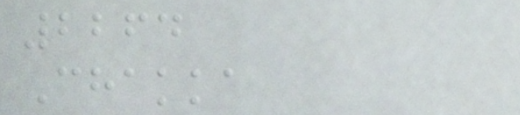2264
Chakka
